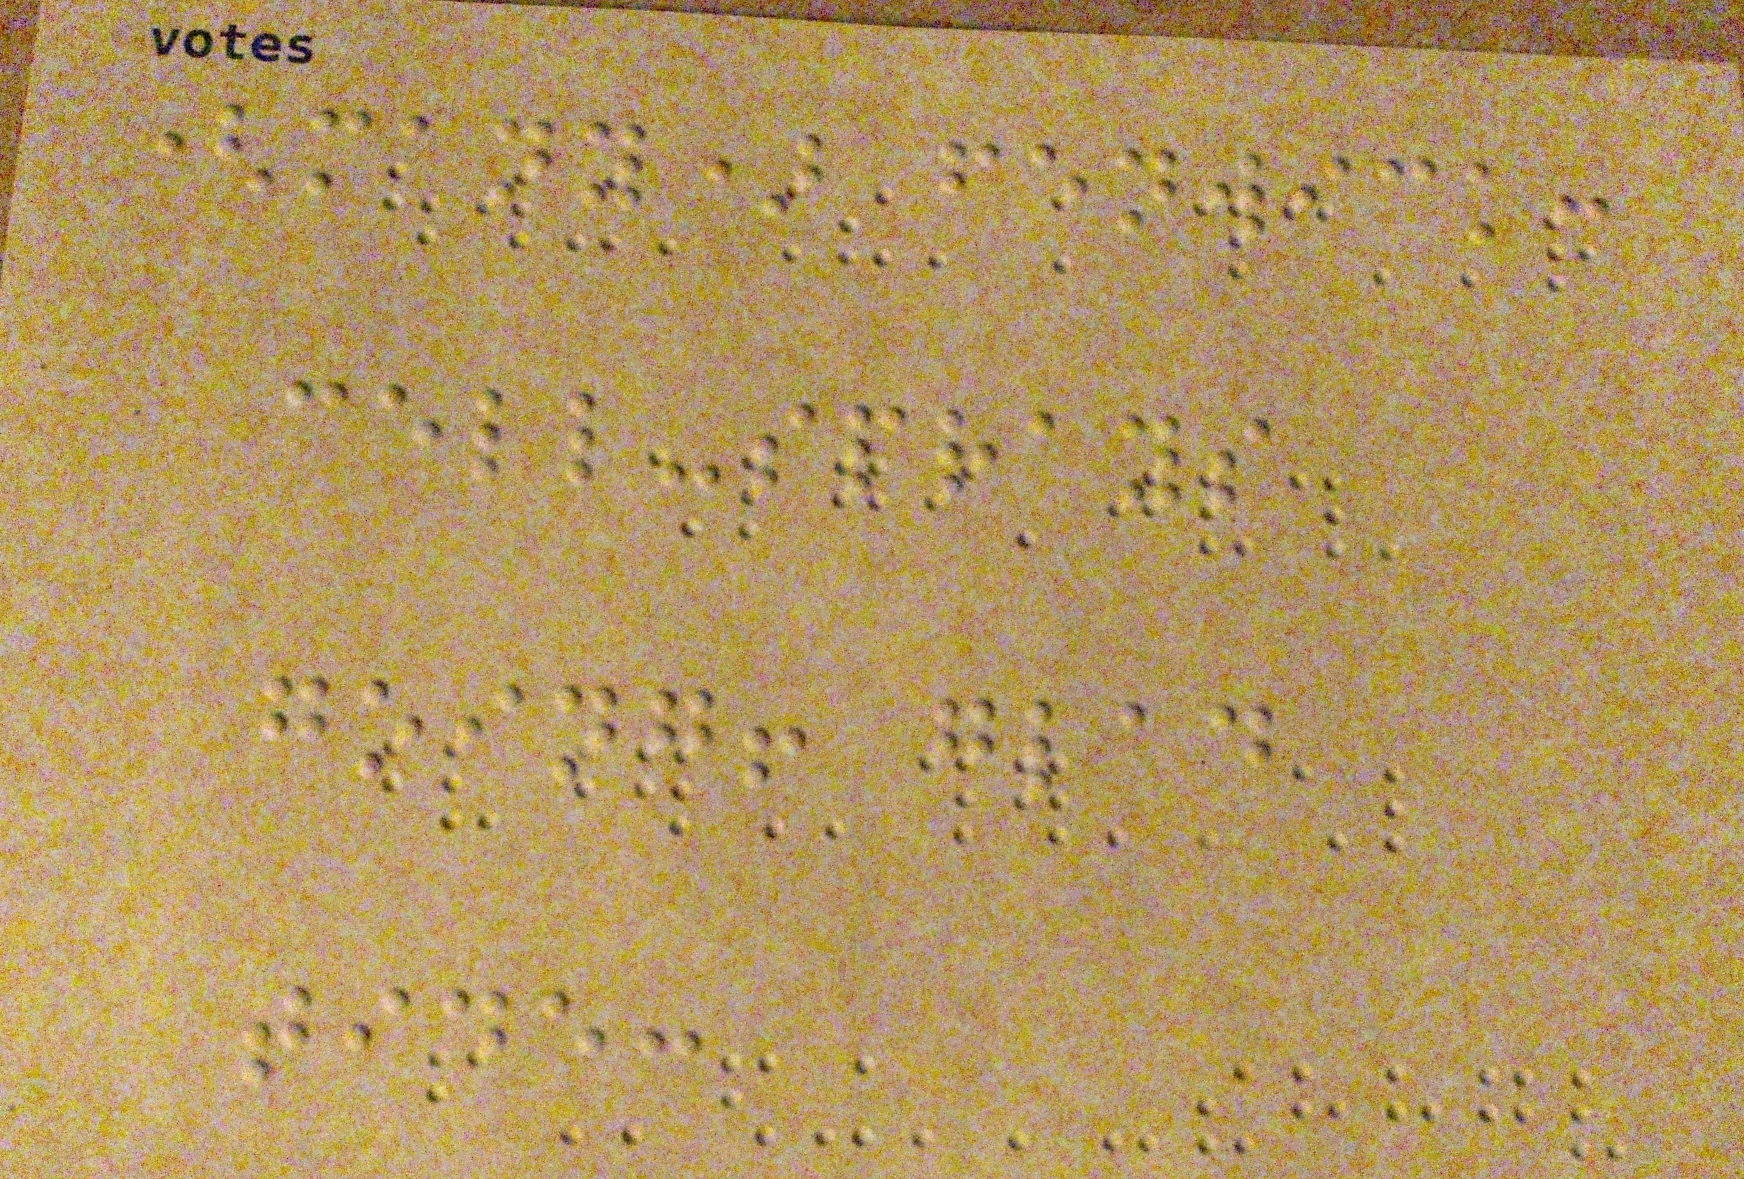(many) fenwick:
cell-sprays
going! glad
tide:
